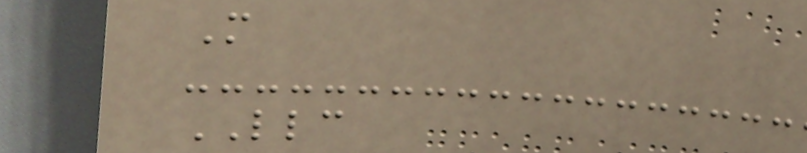M
LLC
